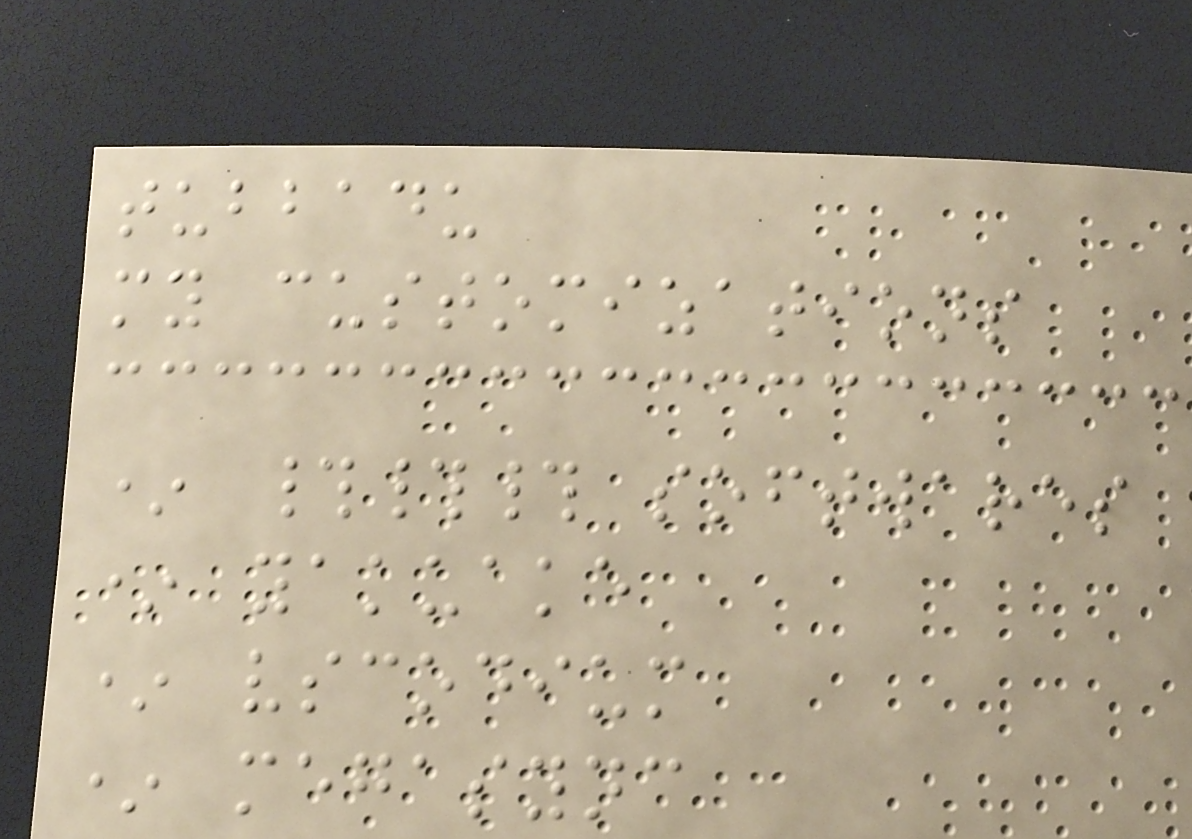tubbadu
my customizations
* ### softwares
* yakuake
* vscodium
* megasync
